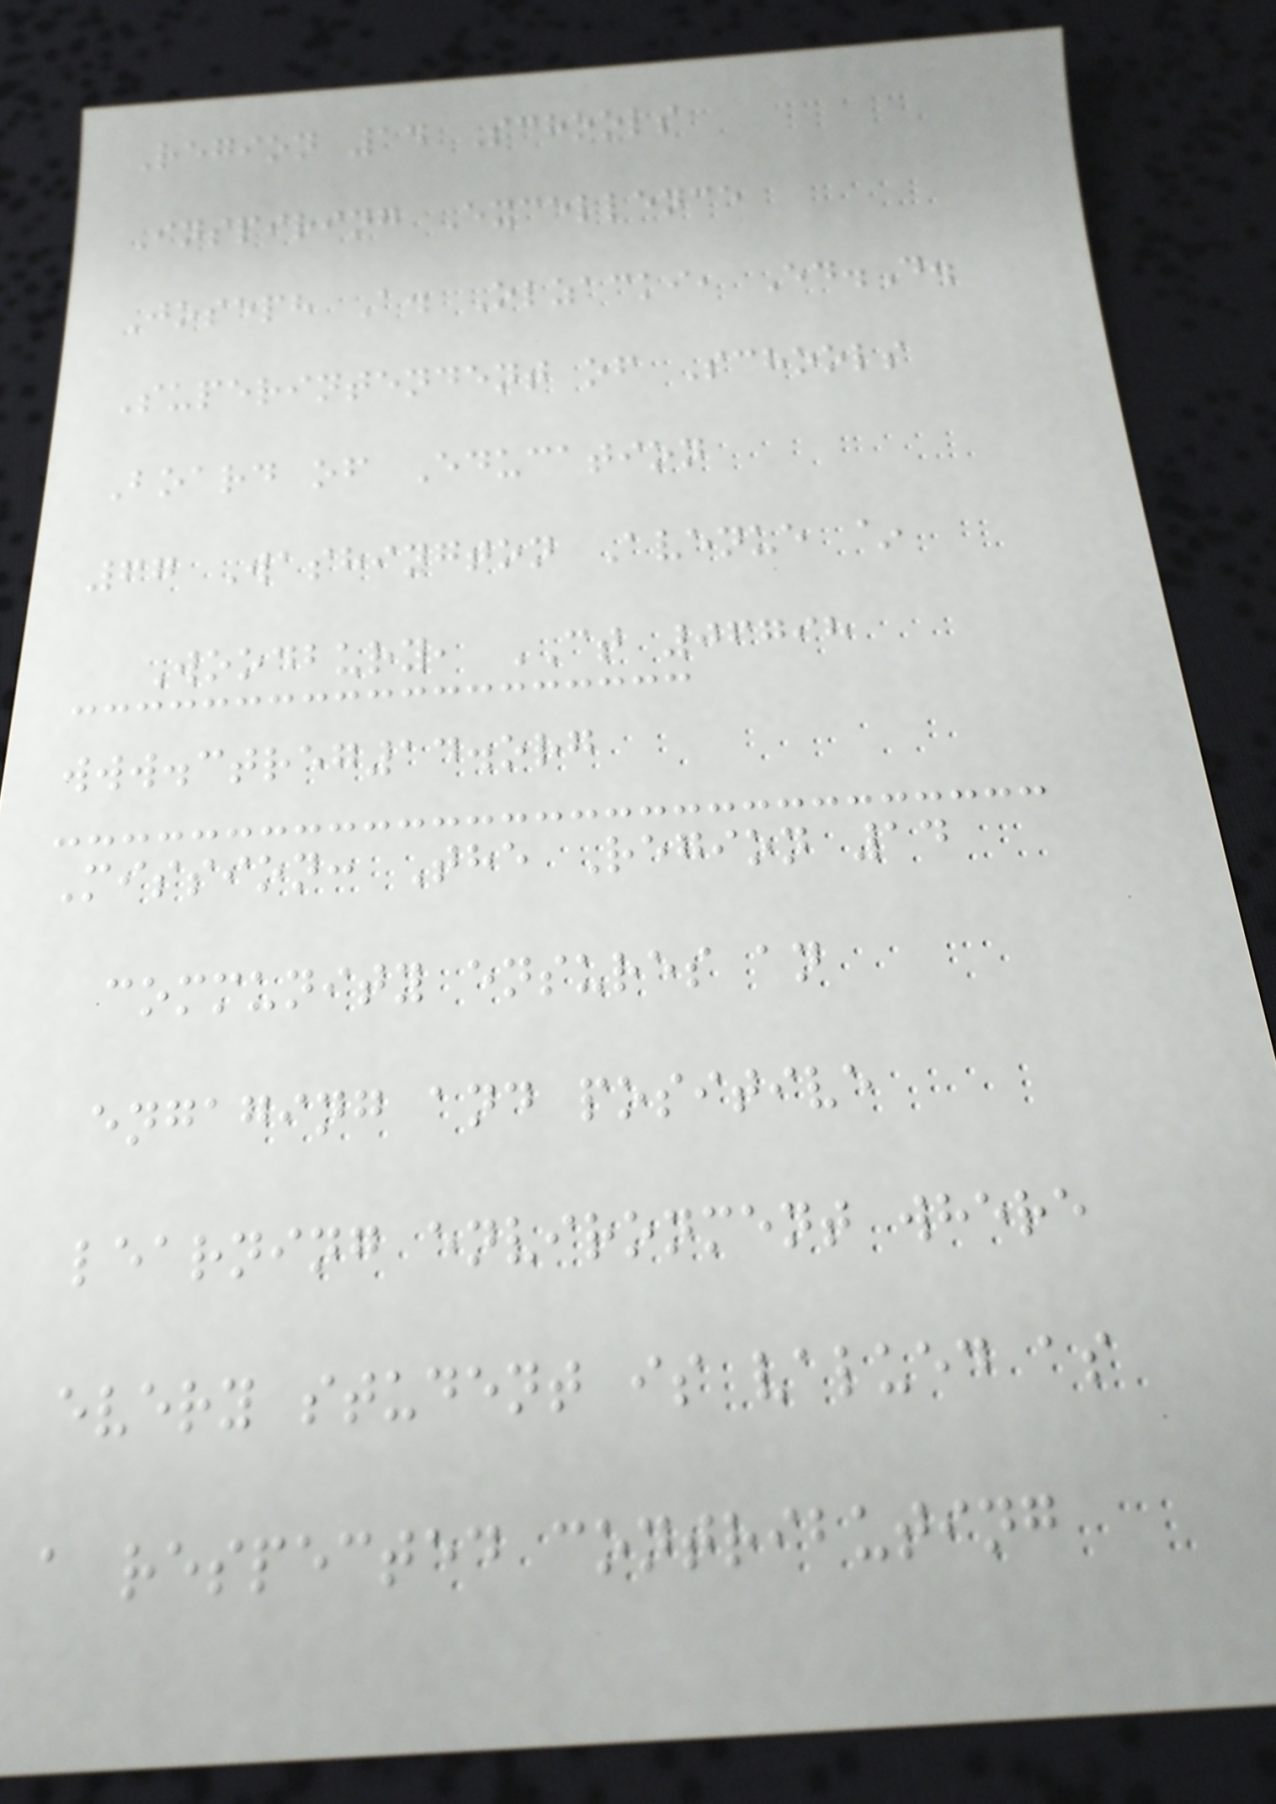Region 14 Schools
Inspiring Excellence
Joseph A. Olzacki, Ed.D.
Superintendent of Schools
Board of Education
67 Washington Avenue ~
Woodbury, CT 06798
www.ctreg14.org
Mission: The Region 14
community ensures an
engaging and positive
learning environment where
every student is valued as
a respected contributing
